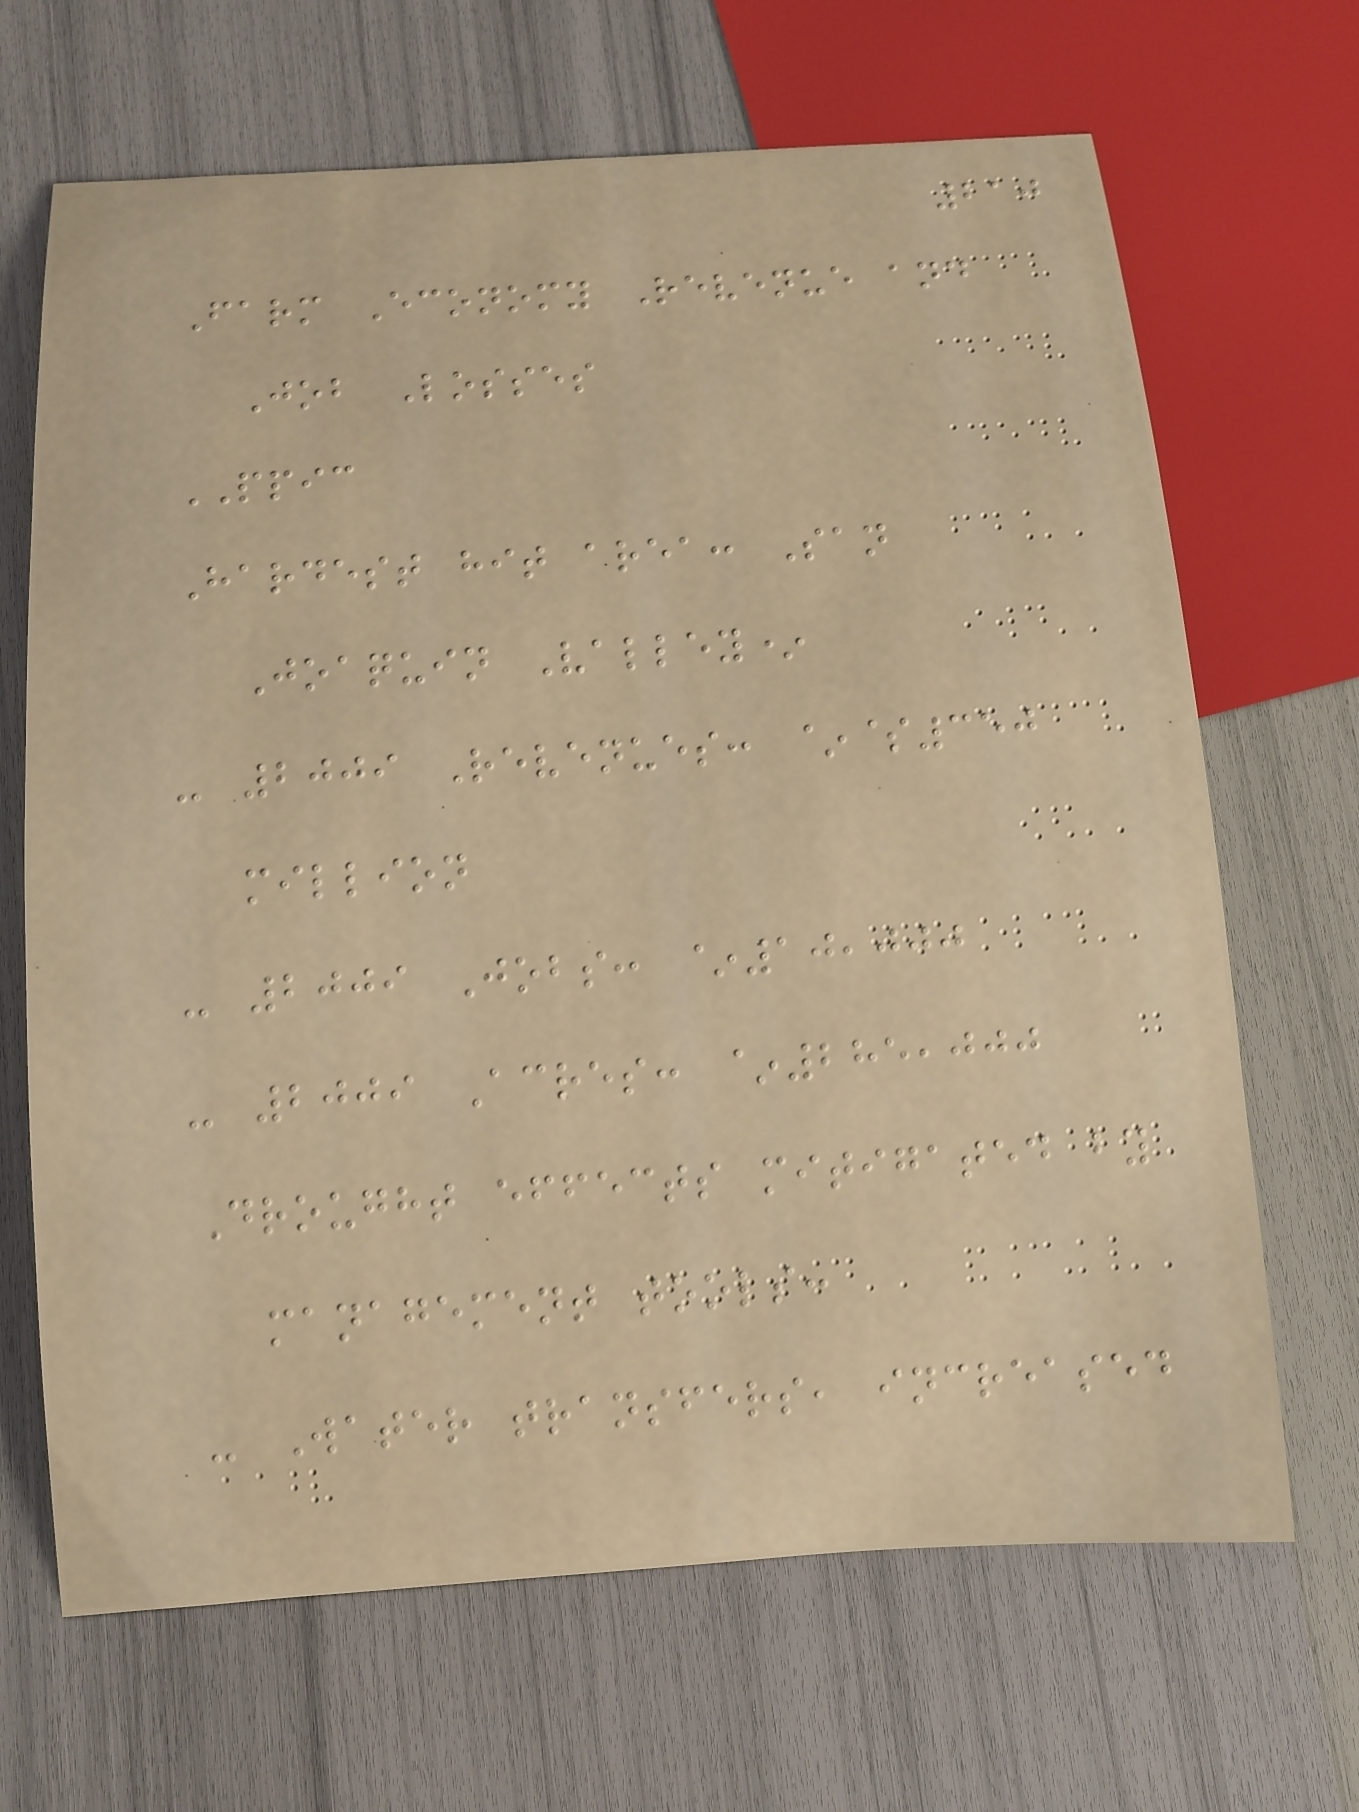210
Farm Economy Revenue and
Job Losses
PPIC
Hardest hit area: San
Joaquin Valley*
- 2009 Revenues: ~$350
million
- 2009 Jobs: ~10,000
- 2009 Acres: ~285,000
Drought effects mitigated by
management tools:
- Water transfers, increased
